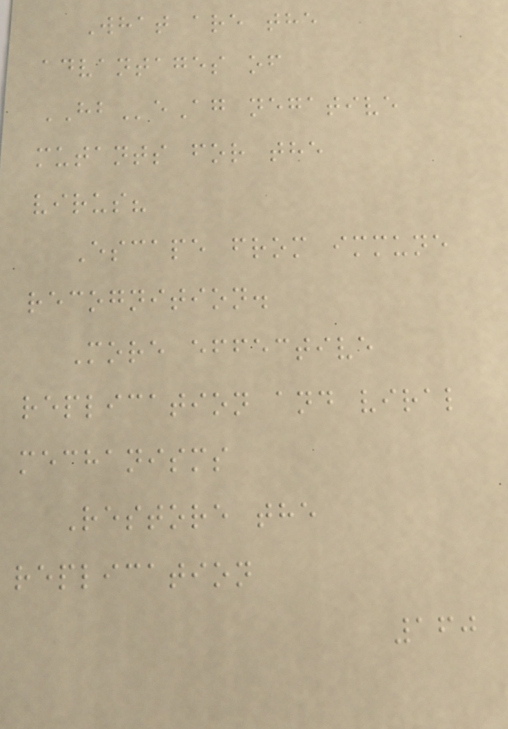What are the
advantages of
HBeAg negative
mutants for the
virus?
Escape from immune
recognition.
More effective
replication and viral
mechanisms
Restore the
replication
160
